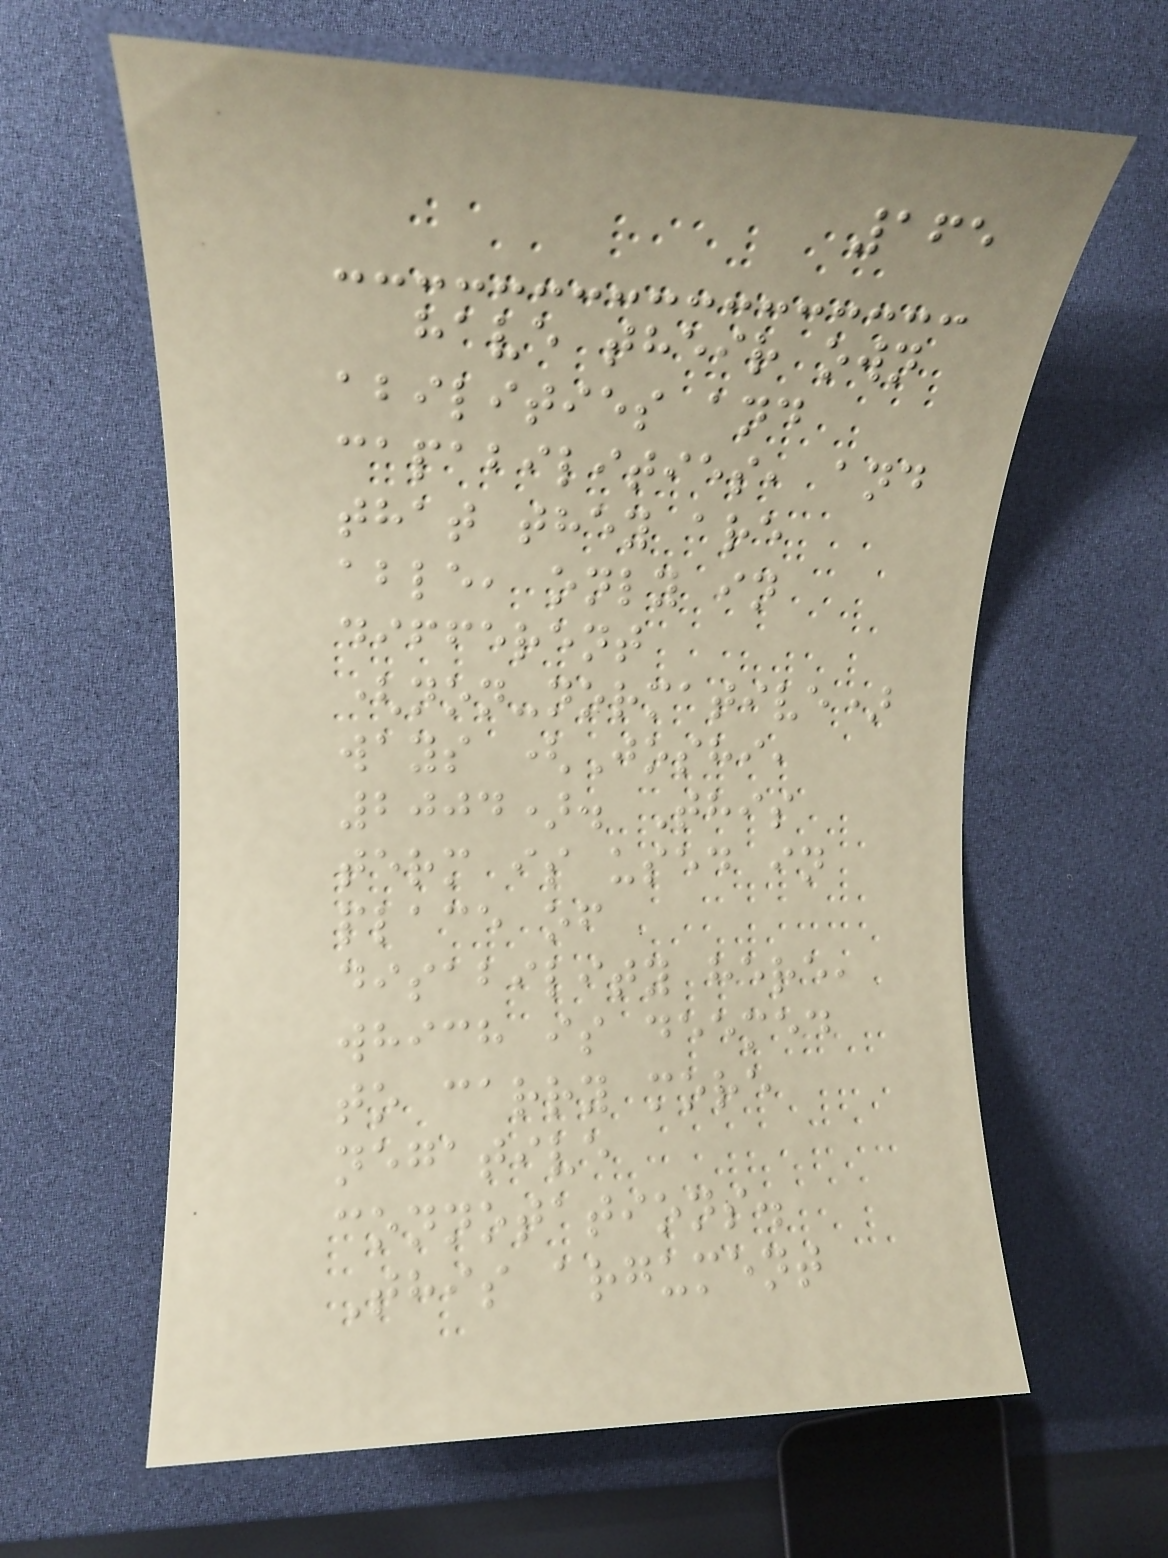165
have their own
abilities and
capabilities, and
that they are
able, only in
different
(non-normative)
ways (Joshi,
2004). This
term is used in
place of
disability here,
which is deemed
to carry more
negative
connotations.
This argument
